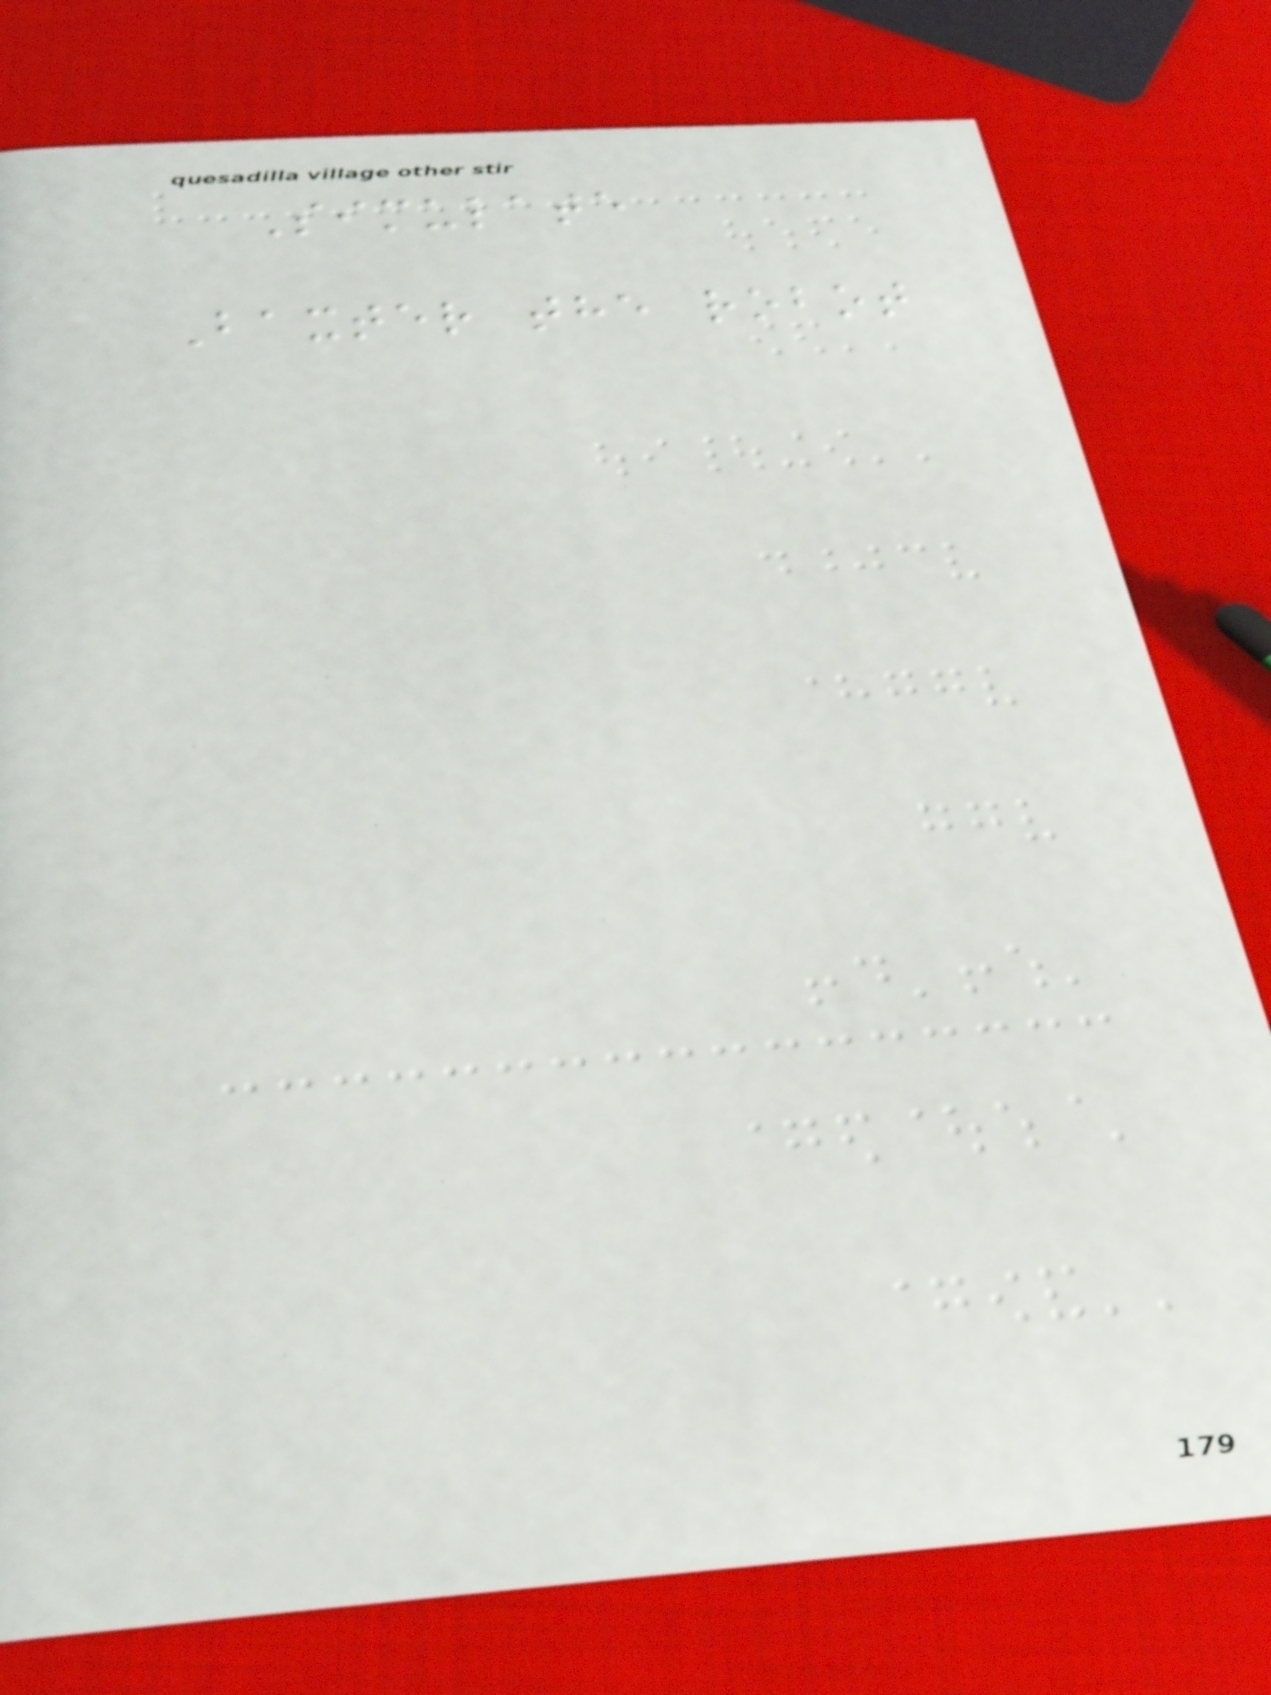Simulate
Baxter the robot
